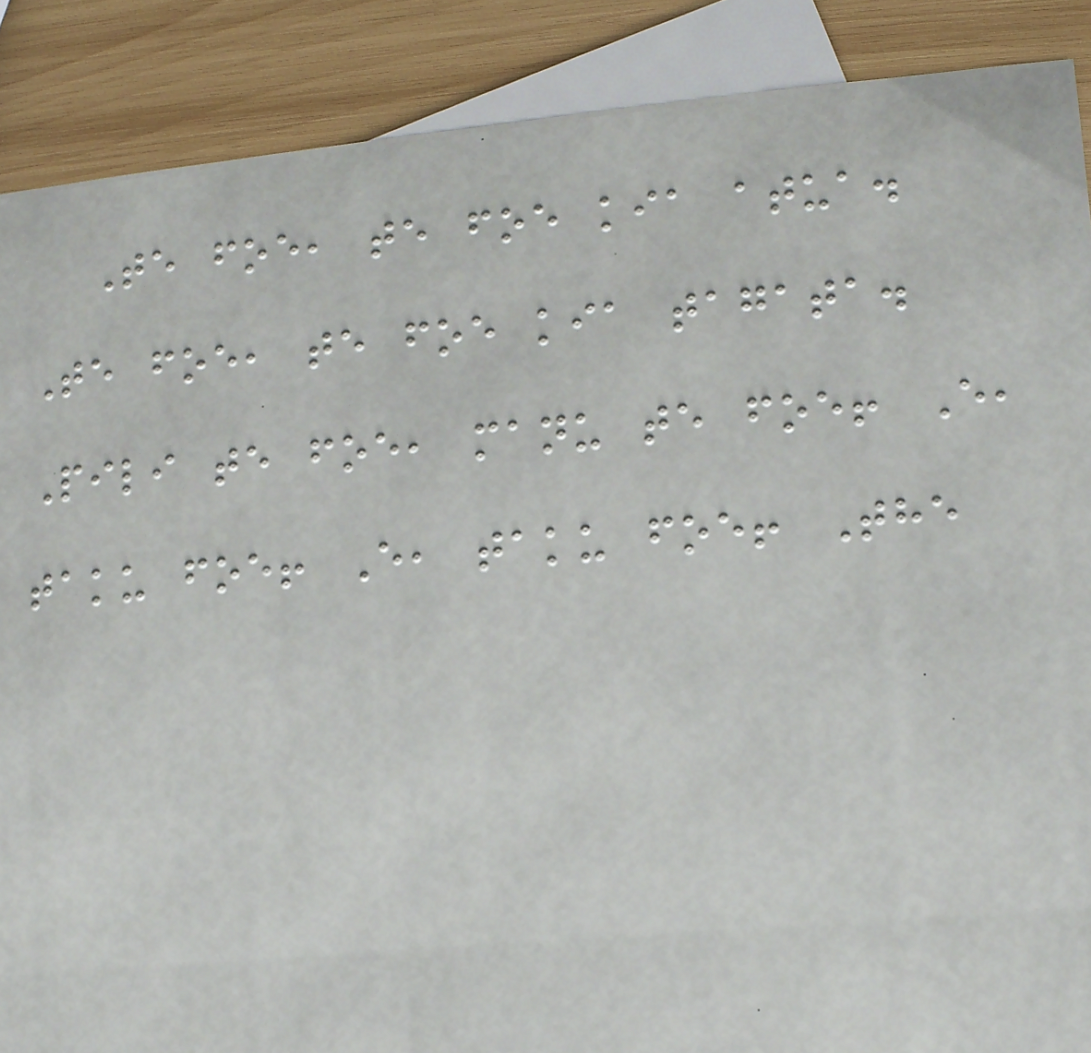Te foe, te foe kia atua.
Te foe, te foe kia tagata.
Pili te foe, manu te foe! E,
taku foe! E, taku foe! The
